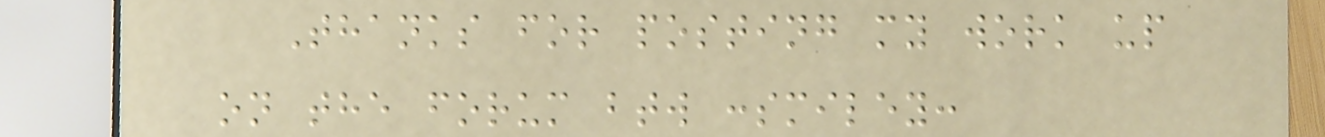Thanks for posting my work up
on the forum btw :smiley:
